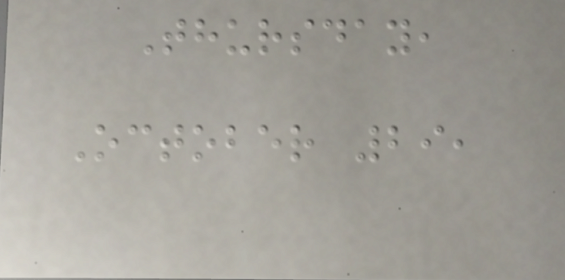Thursday,
October 29,
